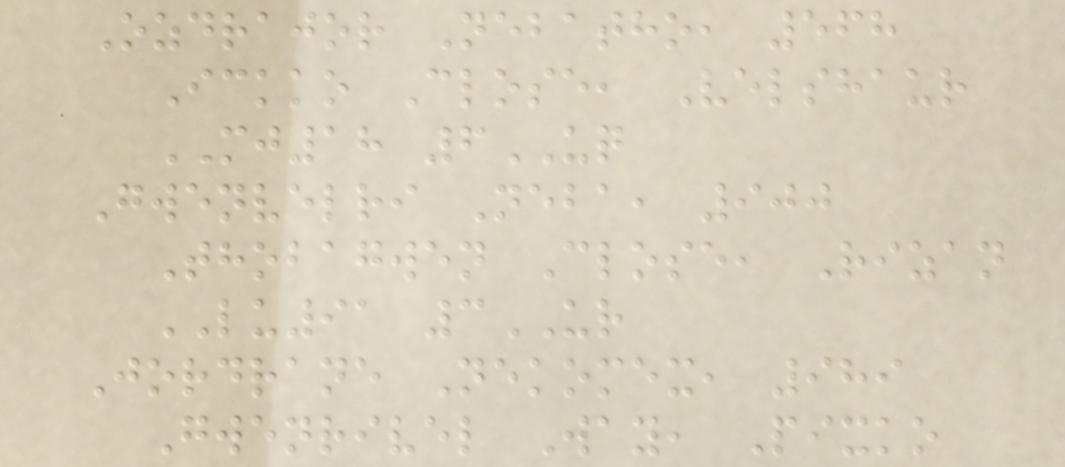Ozdrajor Nebatho, 568
Ickko Close, Velshaur
MJ18 6UQ
Gwenvelri Neba, 900
Thobagwen Close, Rizan
LU91 3UR
Jordrane Nekomex, 989
Gwenrivel Way, Pixko
